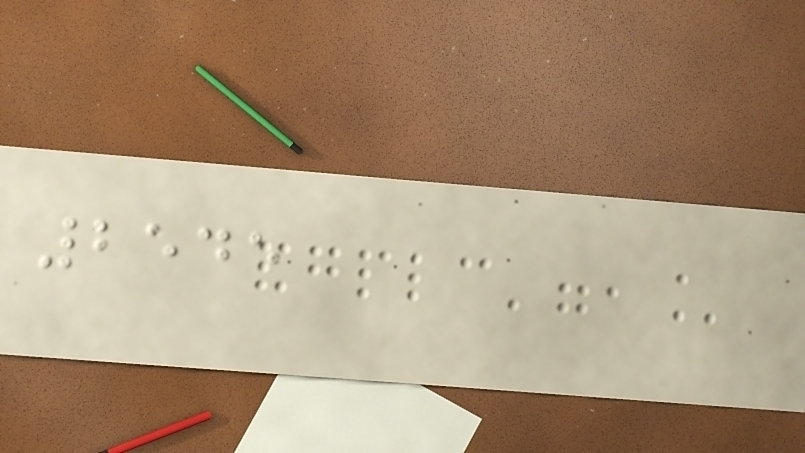2545
